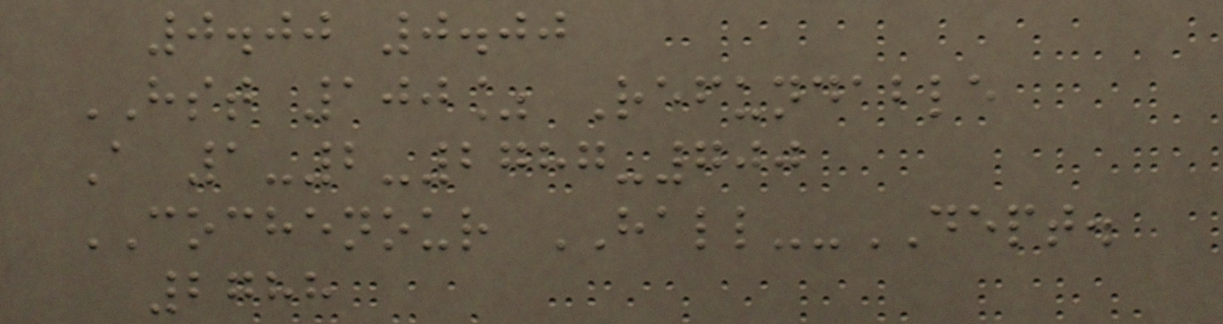0.00 0.00
HST 100% Refundable
A 1-2-2787-700
COCHENOUR HALL--DEPT.
2788
